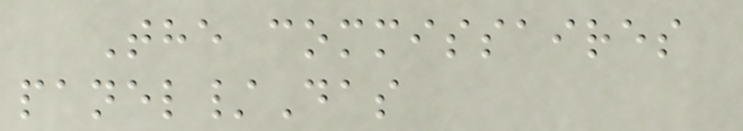The commissaires
panel/Das
